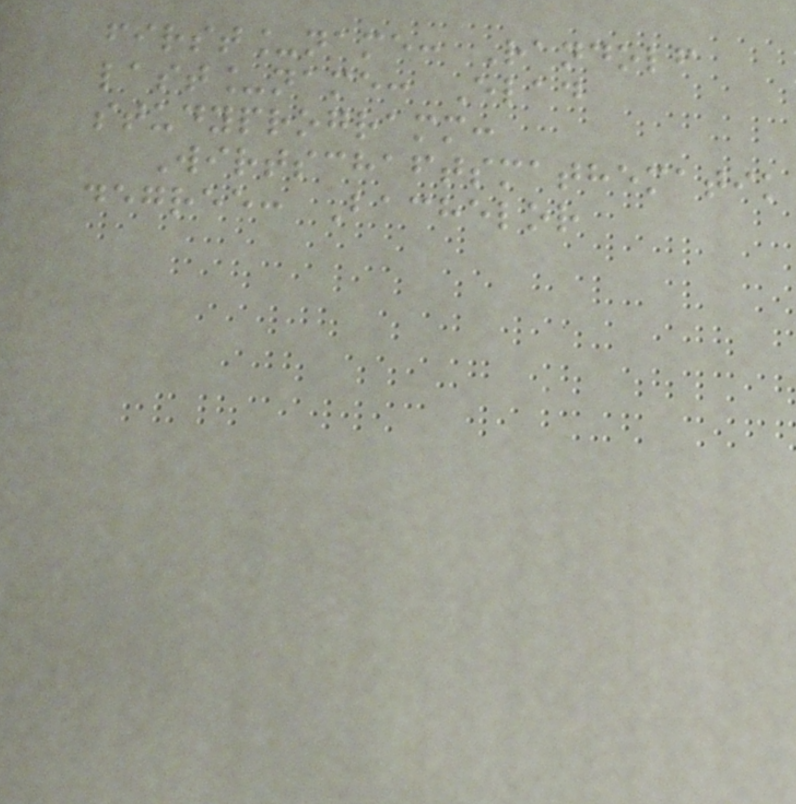first_name: Randolf
last_name: Elad
studyprogramm:
Wirtschaftsmathematik
degree: Bachelor
